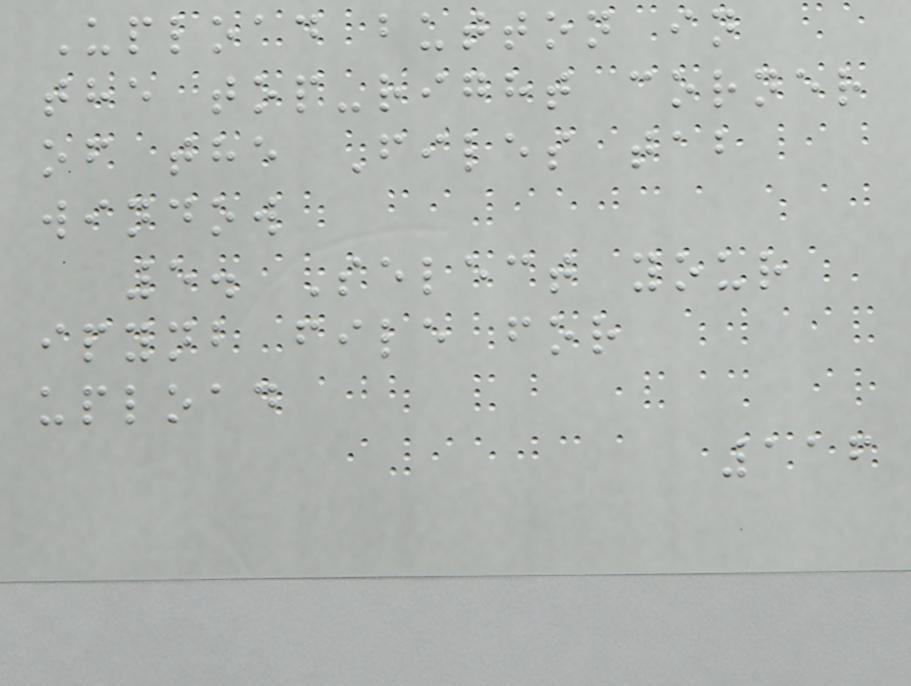Upload button in
the top-right corner
of the Files tab
window
5. Select your
ipynb file for
upload
116
